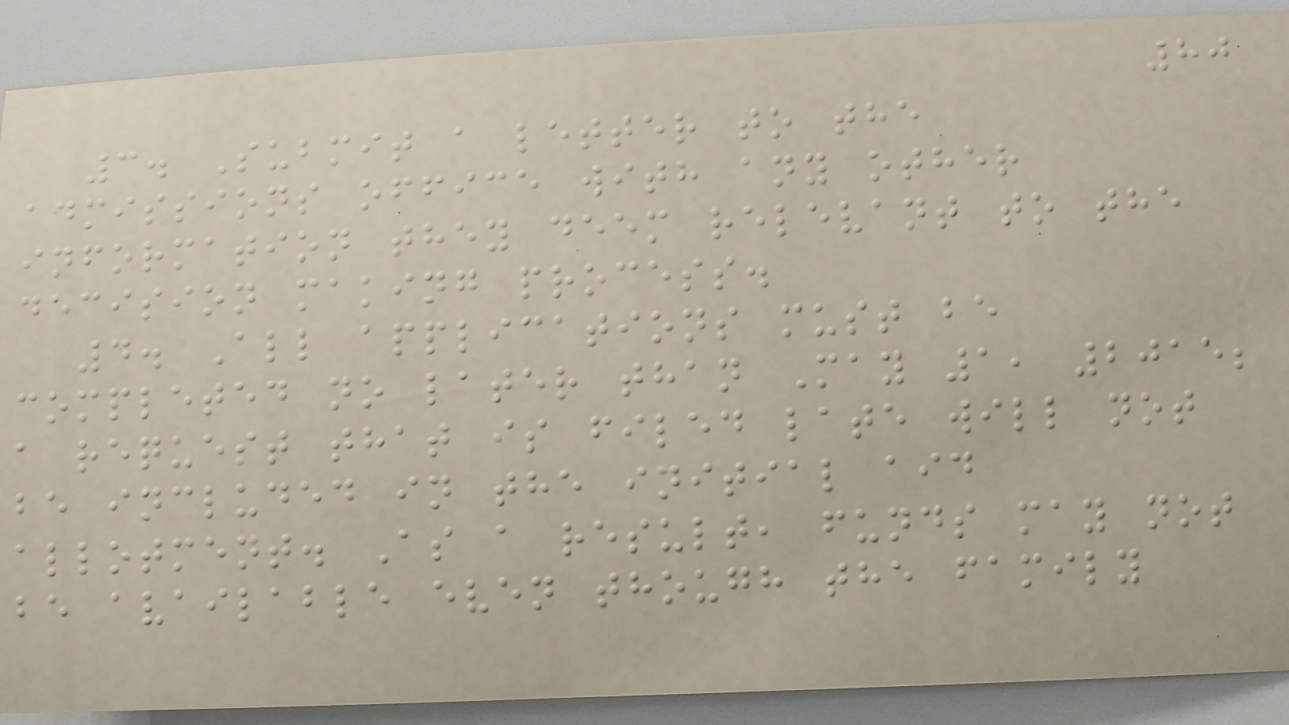80
3. Submit a letter to the
admissions office with any other
information they deem relevant to the
decision making process.
4. All applications must be
completed no later than May 1, 2015;
a request that is filed late will not
be included in the initial aid
allotment. As a result, funds may not
be available even though the family
